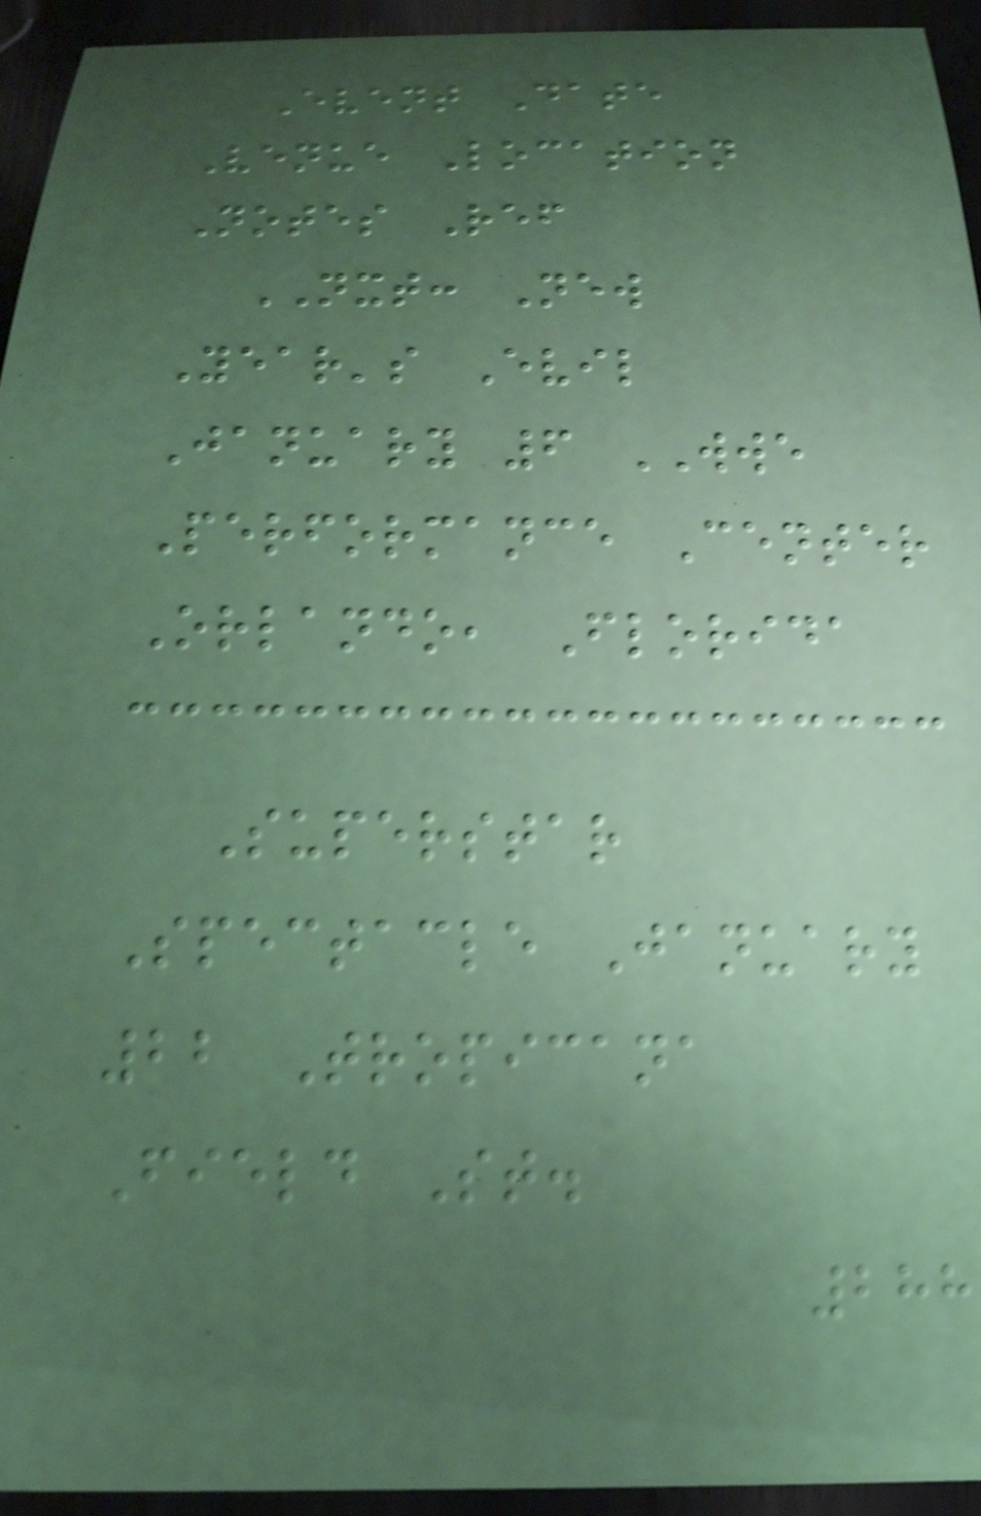Event Date
Venue Location
Notes Ref
NXT: New
Year's Evil
January 6 WWE
Performance Center
Orlando, Florida
Superstar
Spectacle January
22 Tropicana
Field St.
288
